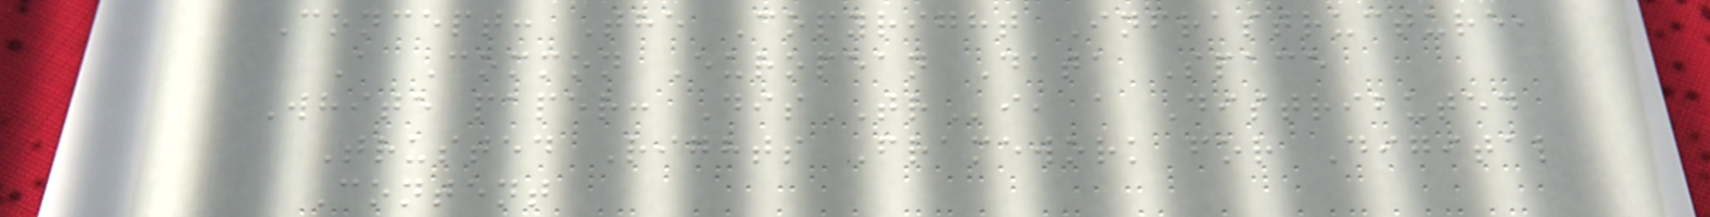Concept: The Copyright Infrastructure,
A Common European Data Space
White paper: DisTRi, a Distributed
Trusted Rights Framework for Digital
Content
